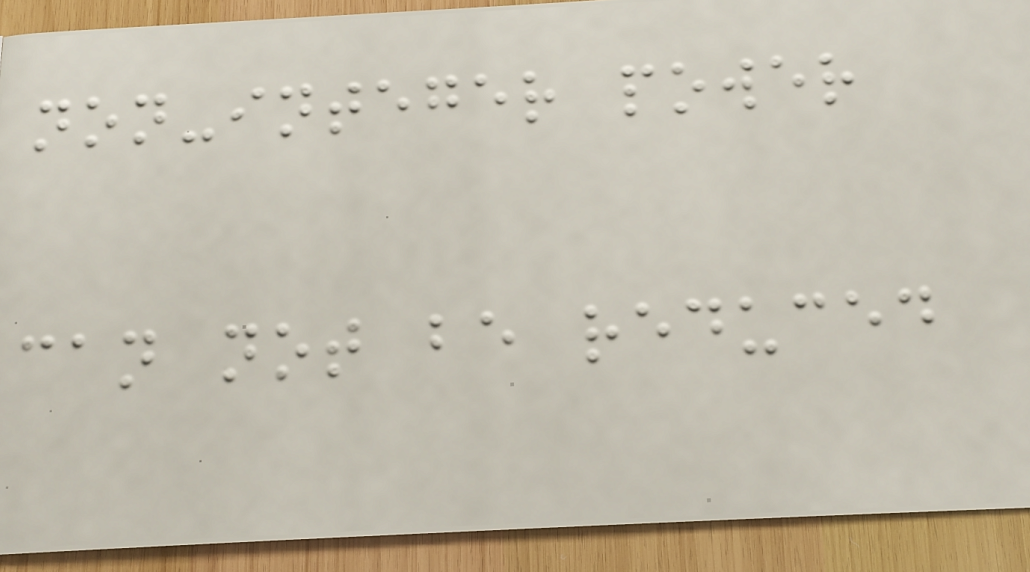non-integer power
can not be reduced
